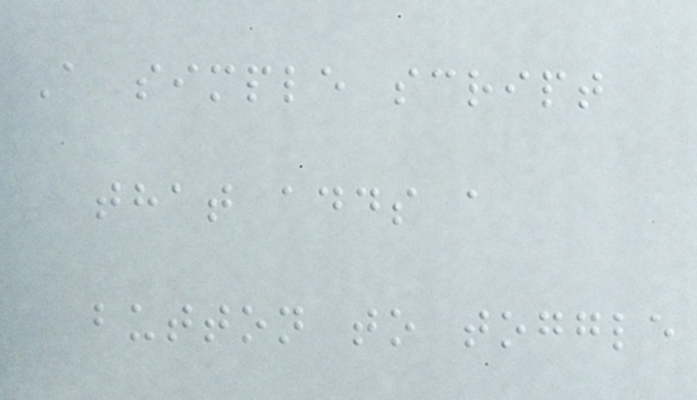A simple script
that adds a
button to toggle
